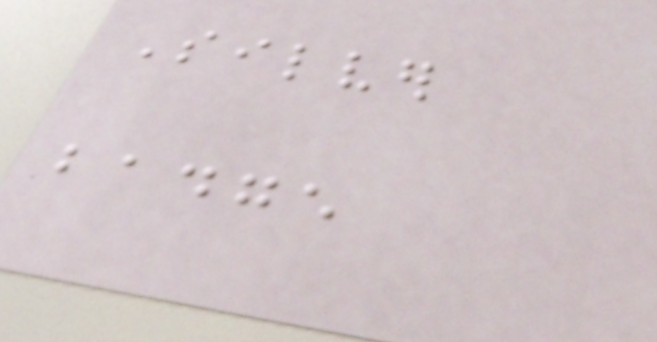Silver
badge
